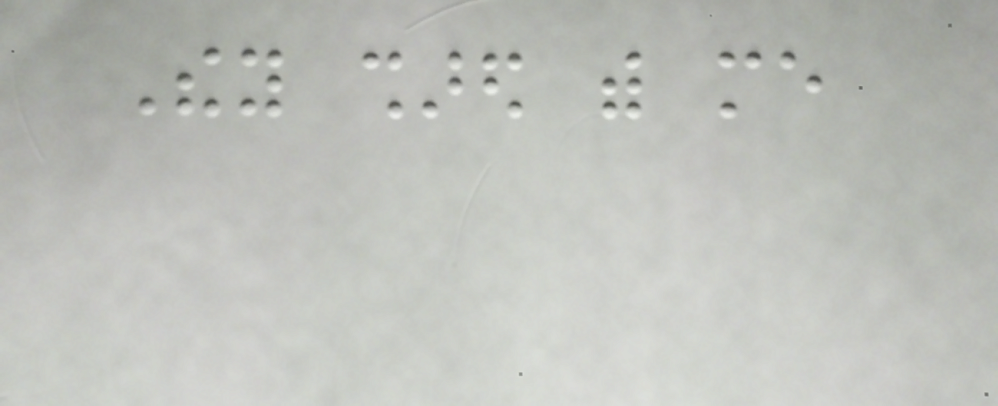They shared with me
